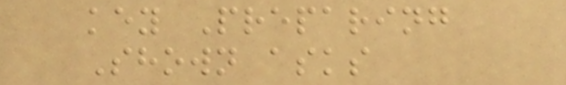key Preparing
Shown asks
